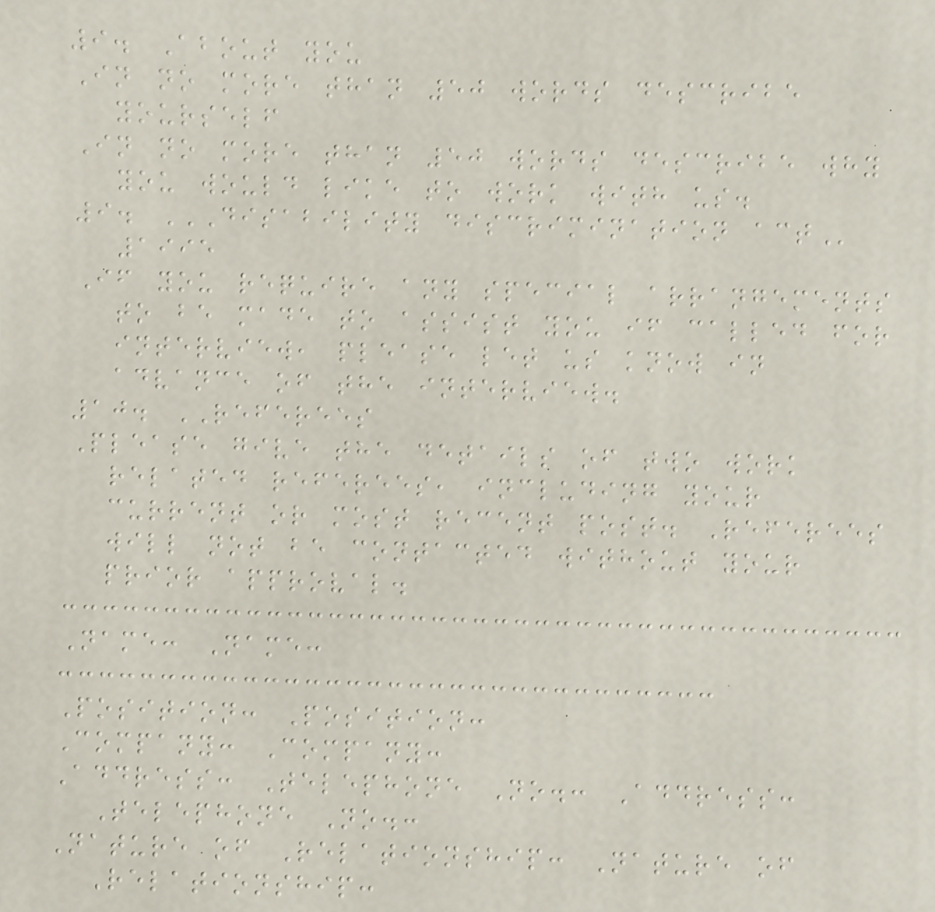9. About you
In no more than 50 words describe
yourself
In no more than 50 words describe why
you would like to work with us.
9. DISABILITY DISCRIMINATION ACT
1995
If you require any special arrangements
to be made to assist you if called for
interview, please let us know in
advance of the interview.
10. REFEREES
Please give the details of two work
related referees, including your
current or most recent post. Referees
will not be contacted without your
prior approval.
Name: Name:
Position: Position:
Company: Company:
Address: Telephone No.: Address:
Telephone No.:
Nature of Relationship: Nature of
Relationship:
